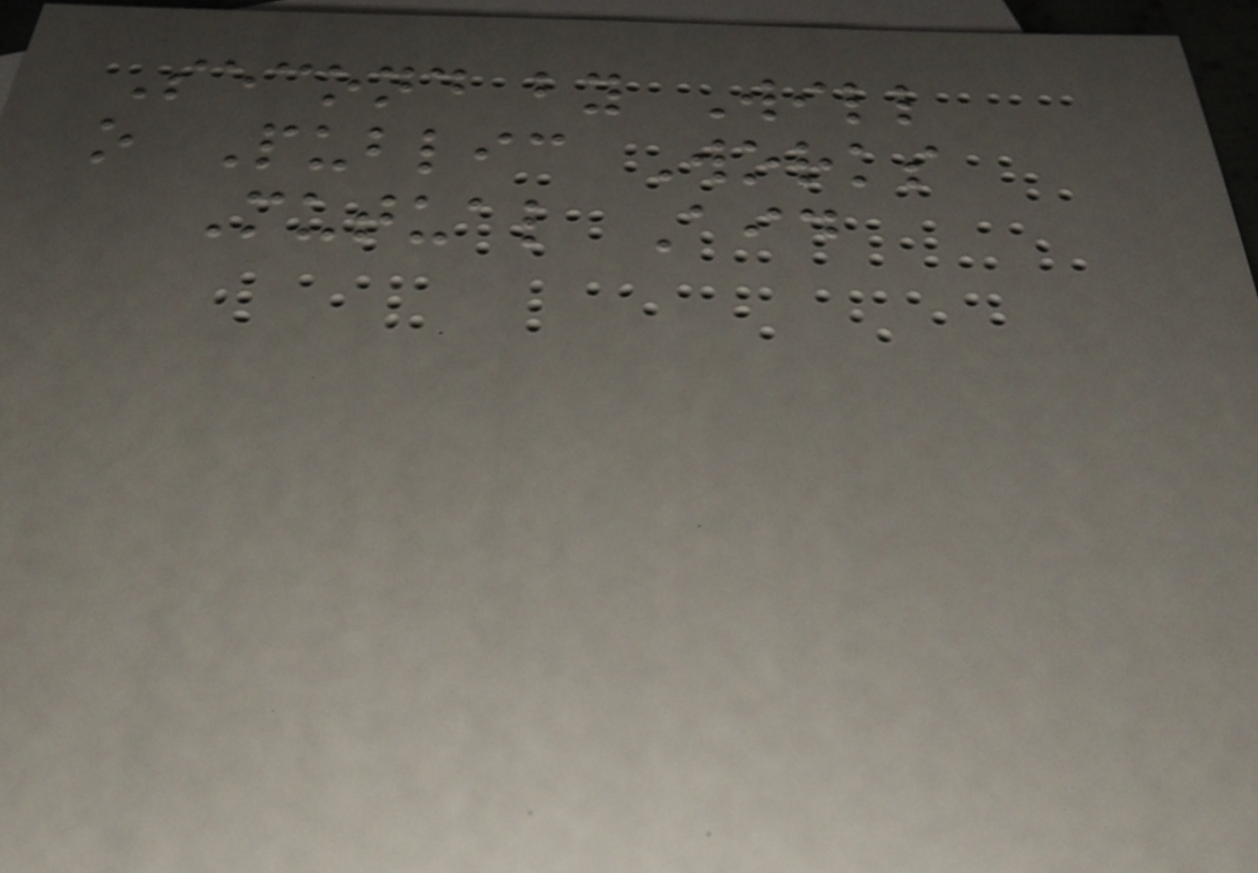Second by Will
o Public Works
Mutual Aid
